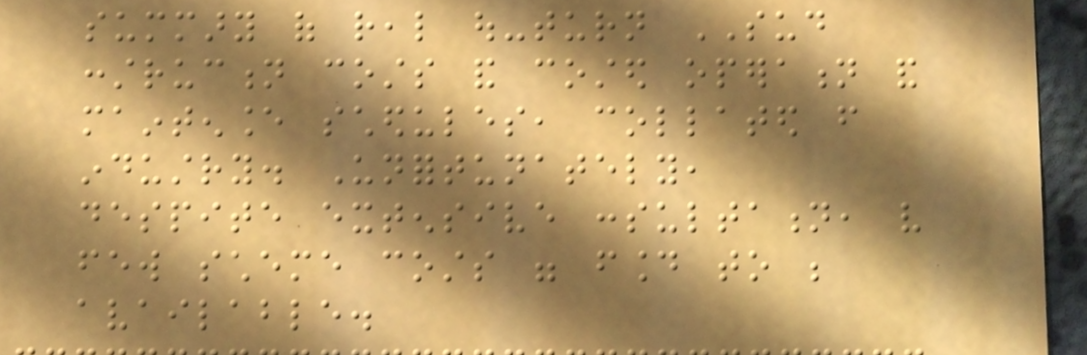summary of real out-turn SUD
construction costs and costed operation and
maintenance schedules, collated from
industry. Unfortunately,
despite extensive consultation, very
few scheme costs were found to be
available.
